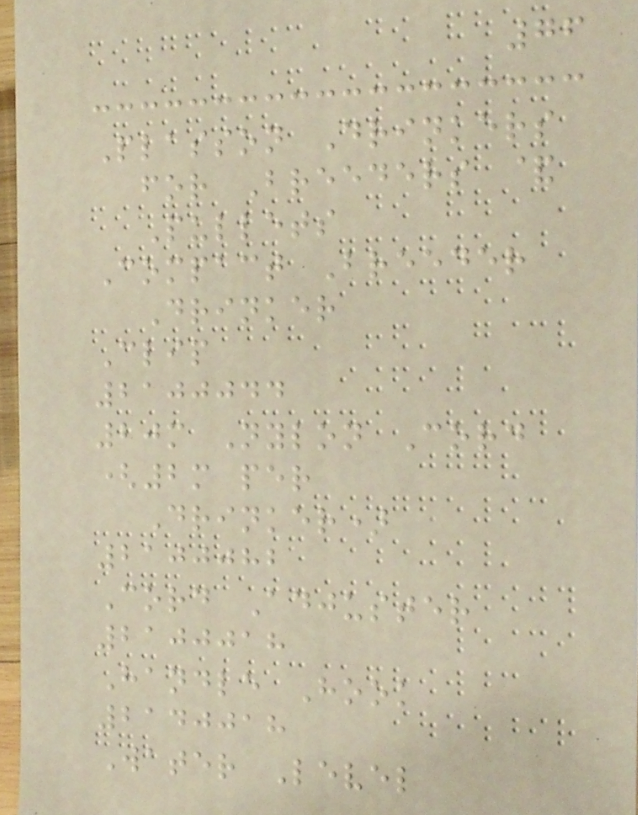76
Plasson Drinkers
for Breeders &
Pullets
Compact Breeder
Drinker
Clip
2100044
20m Nylon Cord
(2m per
Drinker)
2100082
Cord Adjuster
2100018
Handle Hook
2140018
Water Level
